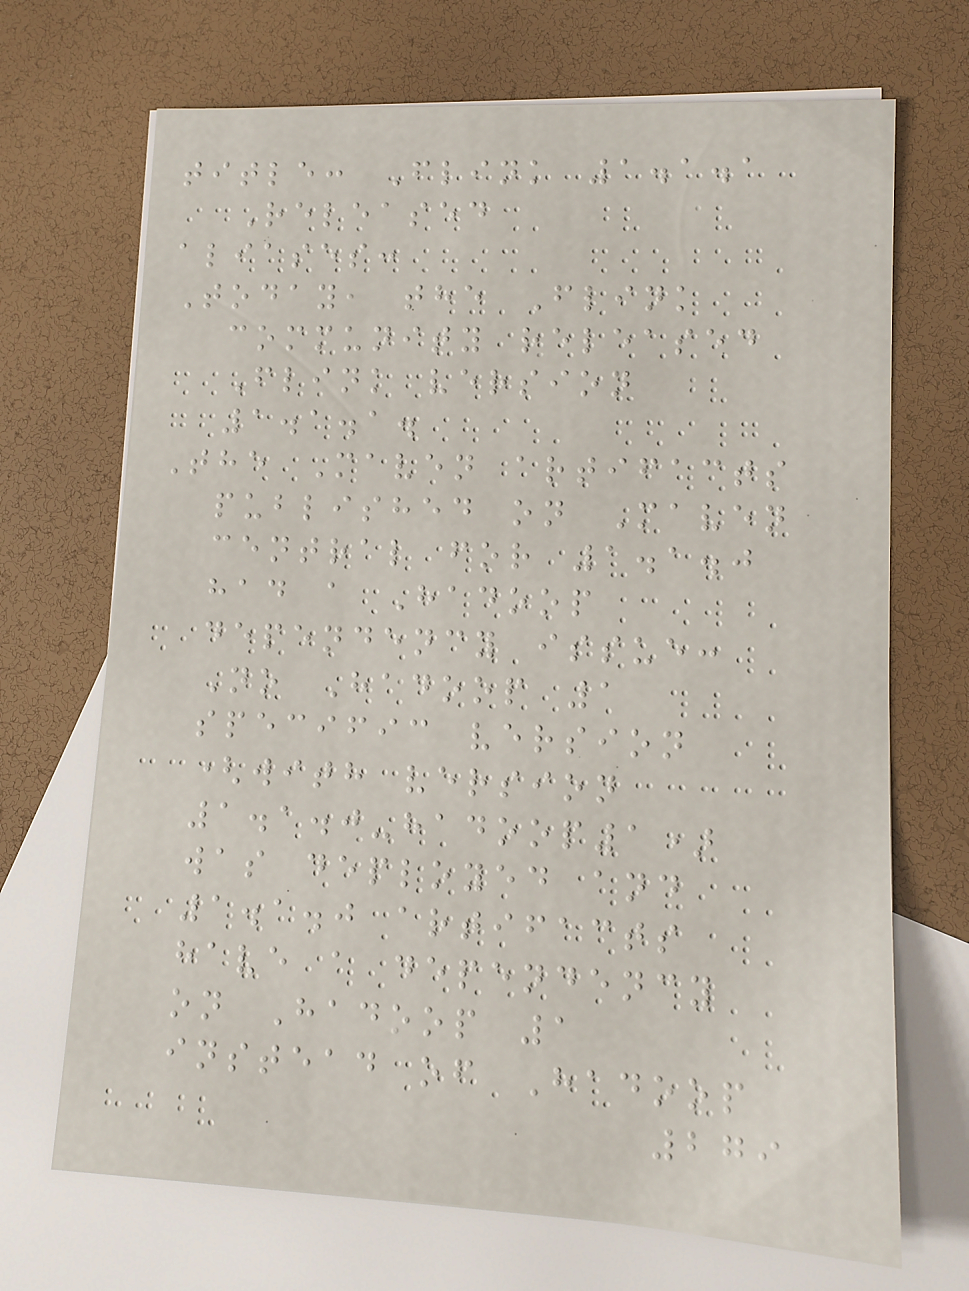title: Flink 1.1.1
Released
aliases:
Today, the Flink
community released
Flink version
1.1.1.
The Maven artifacts
published on Maven
central for 1.1.0
had a Hadoop
dependency issue:
No Hadoop 1
specific version
(with version
1.1.0-hadoop1)
was deployed and
1.1.0 artifacts
have a dependency
on Hadoop 1
instead of Hadoop
279
